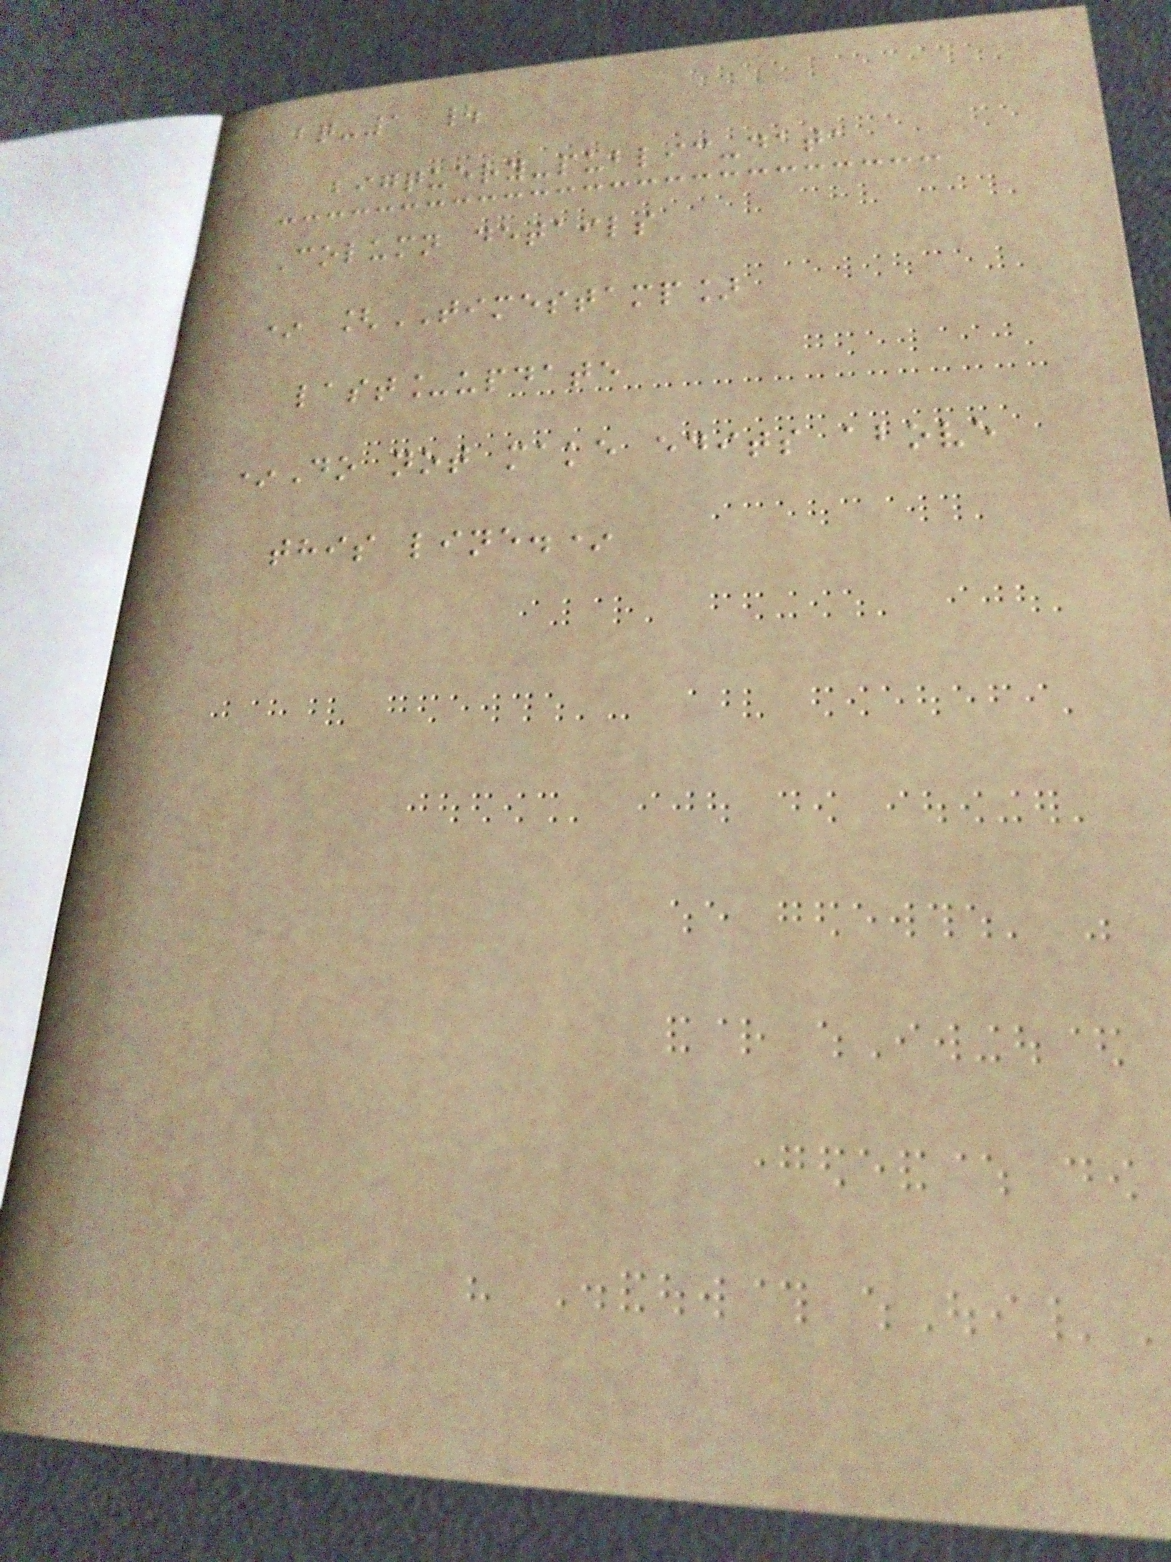bq-1 |
bigquery-public-data
Column details
* [TIMESTAMP]
last_update
*Do not make edits above
this line.*
